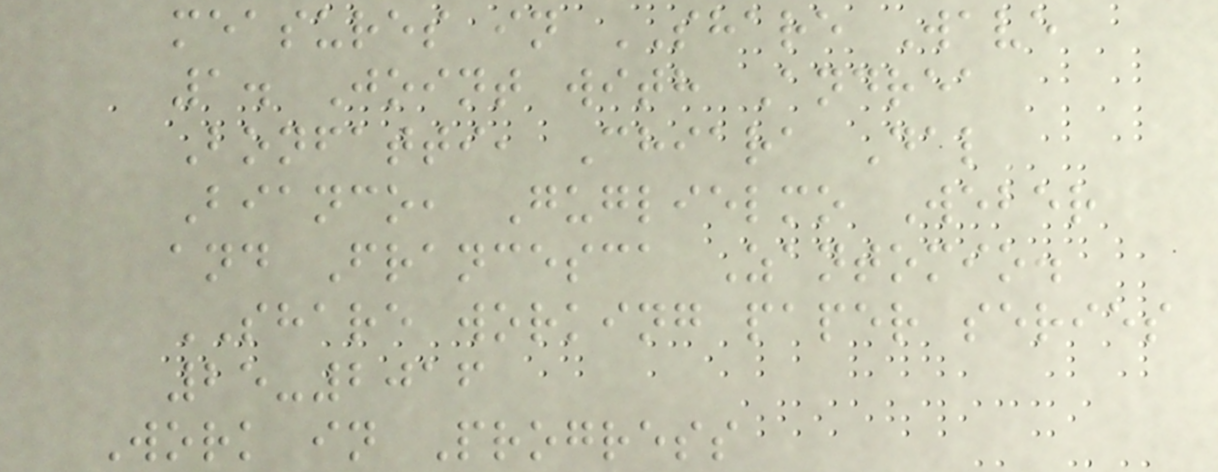measures in SHARE Wave
1. Joint with Andrea
Bonfatti, Chiara Dal
Bianco, Guglielmo Weber
and Francesca Zantomio.
SHARE working paper series
25-2016
Work in Progress
